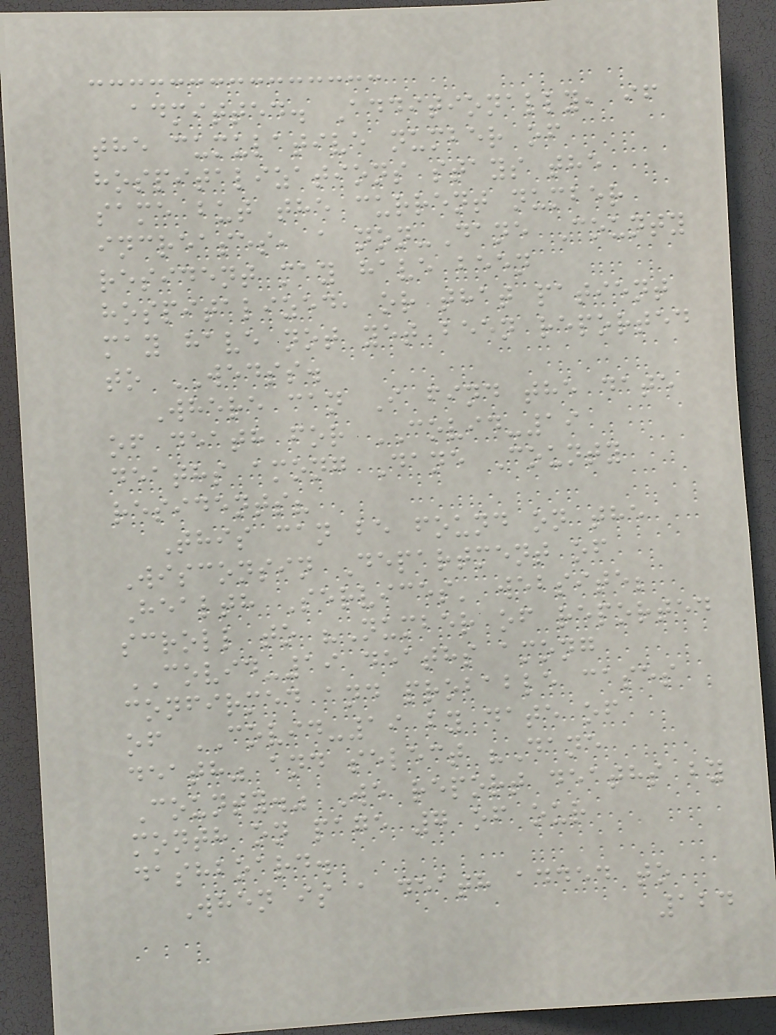admitted. Additionally, if
the cumulative number of
hospitalizations stays the
same but the current number
increases, a non-Dane County
resident may have been
hospitalized, or that patient
may have not yet been reported
to WEDSS.
Where can I find the date
of death for COVID-19
deaths among Dane County
residents?
This can be found on the
Wisconsin Department of
Health Services' website;
scroll to "Number of reported
COVID-19 deaths among
confirmed and probable cases
of COVID-19 by date of
death" and select "Dane
County." We report deaths by
month on page 7 of our
dashboard.
When is a death added to
124
